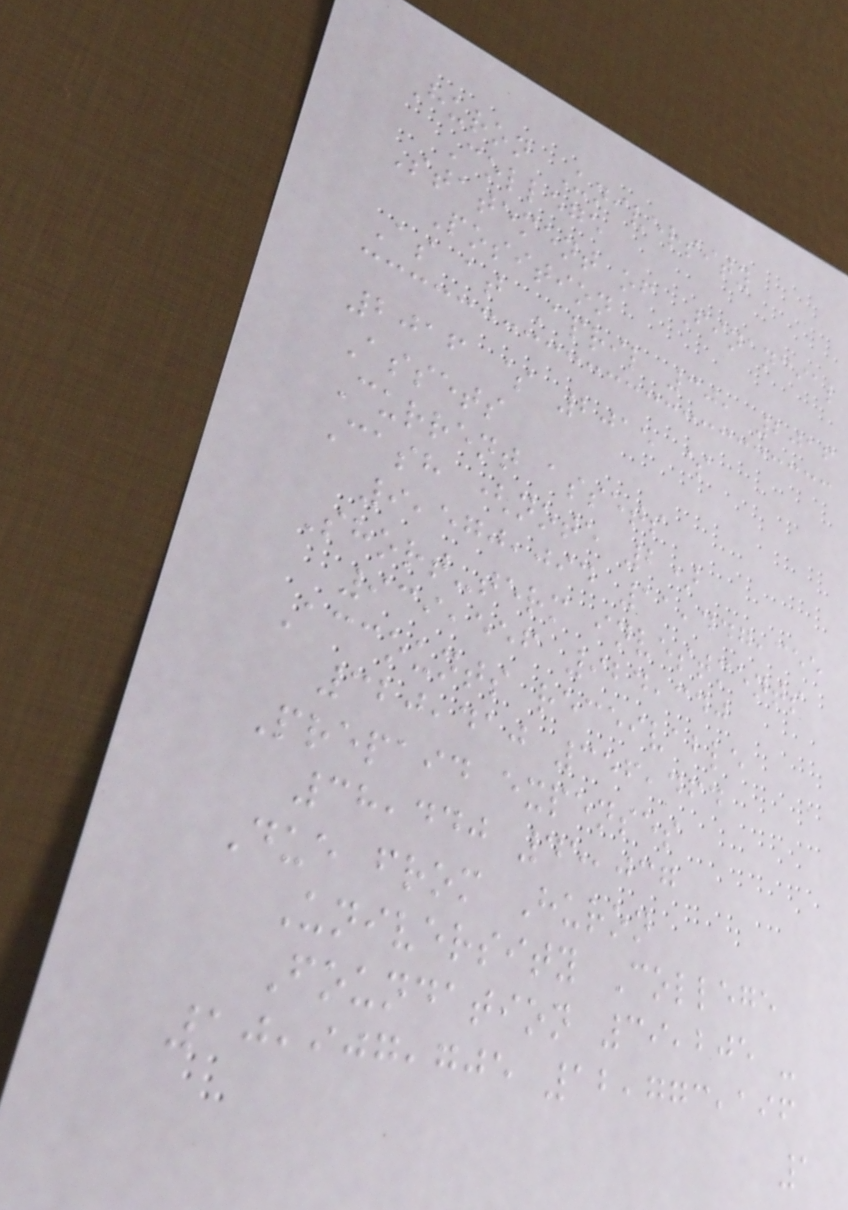Huron University
College
Statement of Financial
Position
As at April 30, 2016
2016 $ 2015 $
Assets
Current assets
Cash (note 2)
9,570,094 11,447,355
Short-term investments
939,556 924,340
Accounts receivable
320,410 356,464
Prepaid expenses
38,440 45,037
Due from Huron
University College
Foundation 39,205 -
10,907,705 12,773,196
1
